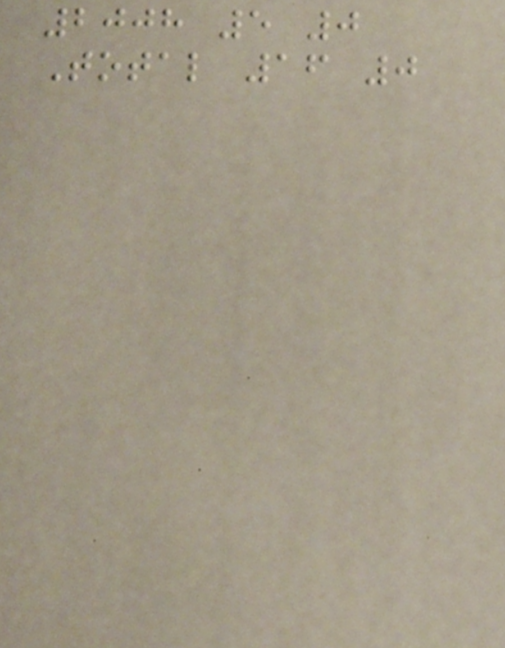2008 5 0
Total 16 0
